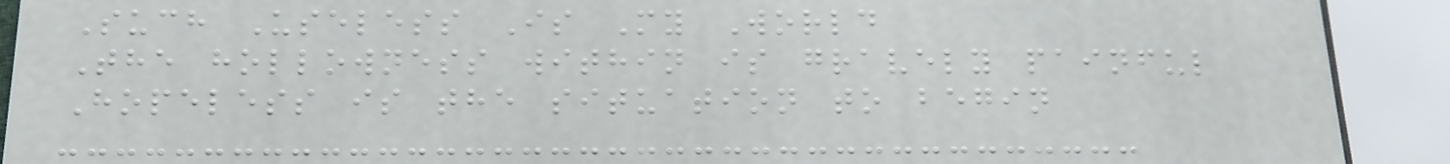Such Useless Is My World
The hollowness within is gravely painful
Hopeless is the situation to begin
